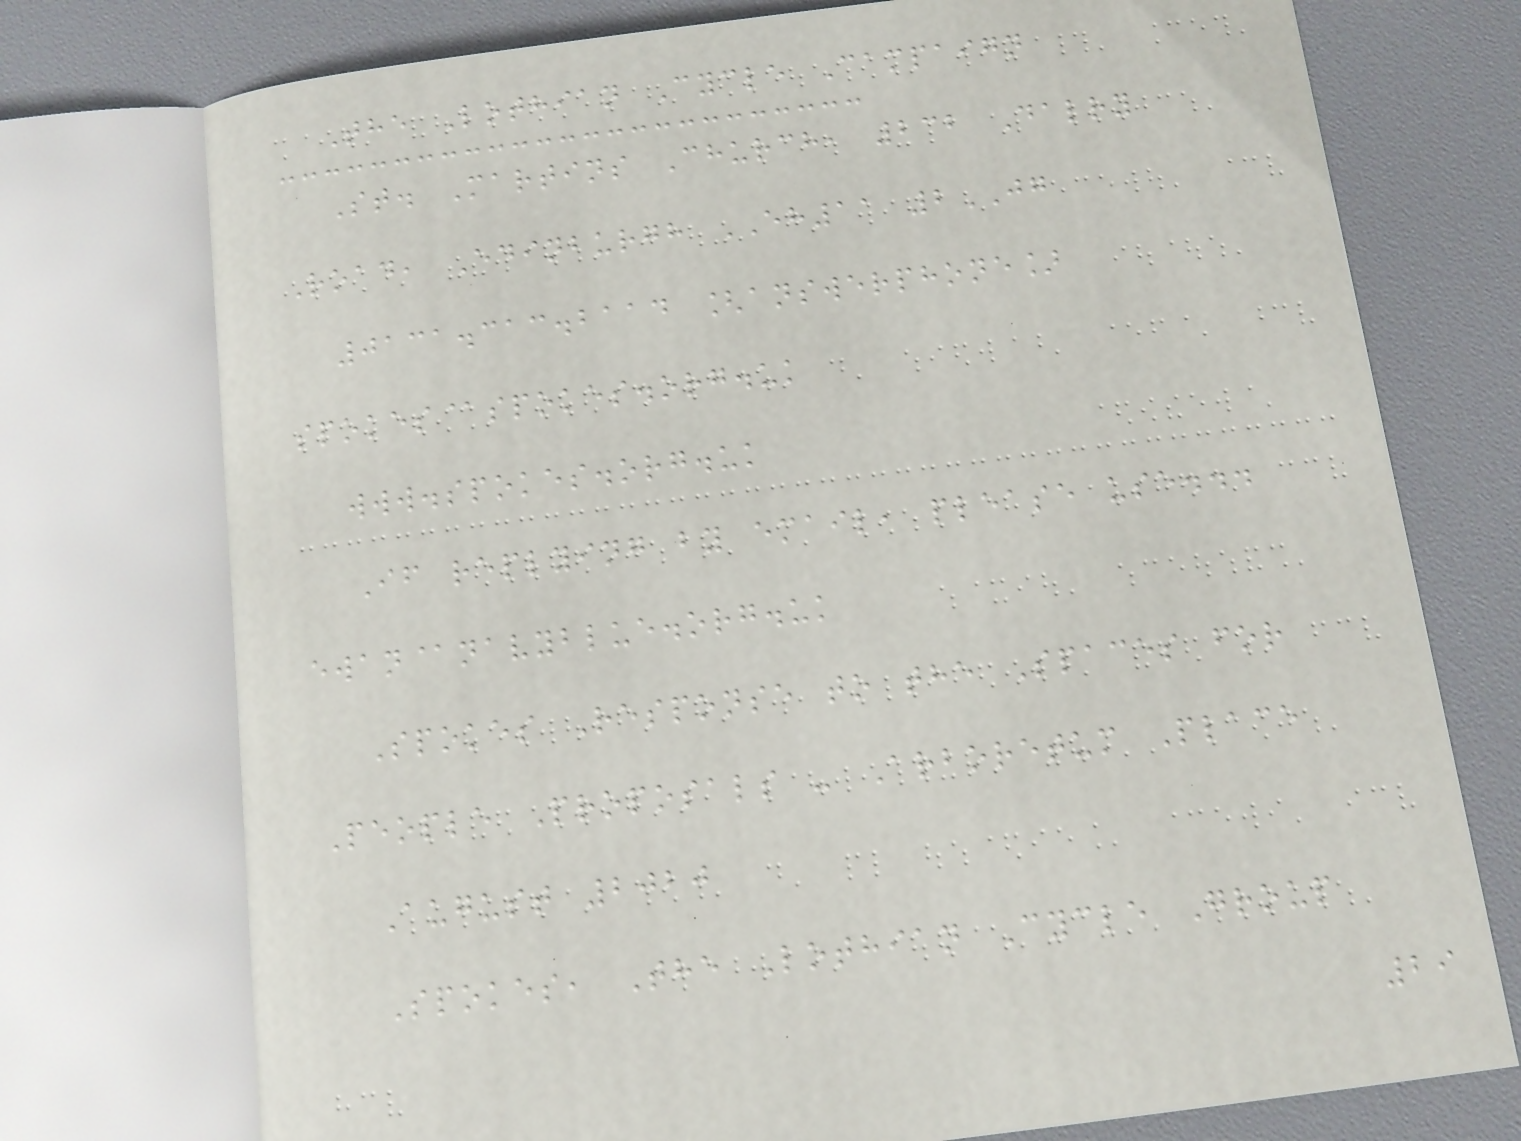The Lothian Cycle Campaign
St. Martins Church, 232 Dalry
Road, Edinburgh EH11 2JG
0131.313.2114 [answerphone]
spokes@spokes.org.uk
www.spokes.org.uk
If replying by email, please use...
ewan@navyblue.org.uk
Spokes Response to the Spaces for
People Proposals - Arboretum Place
August 2020
Spokes, The Lothian Cycle Group
29
